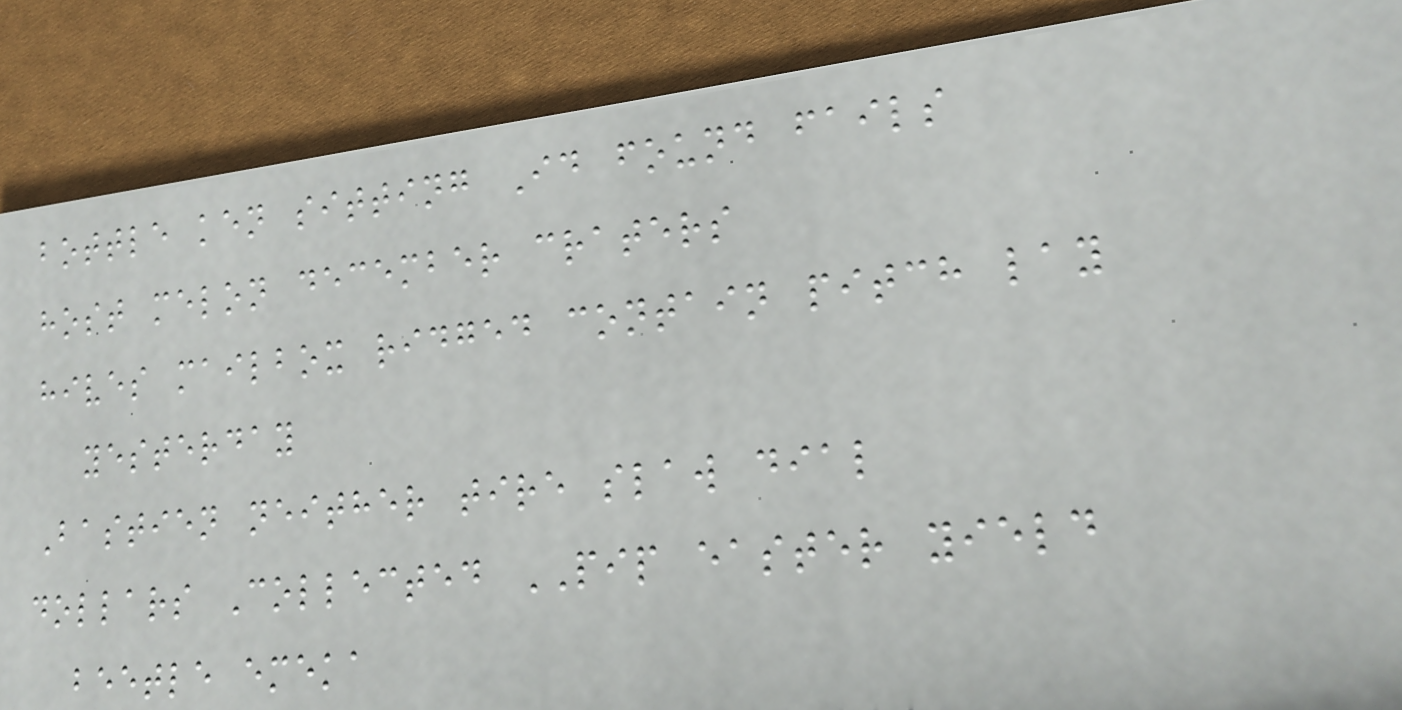bottle ken sitting Id found fails
host melon december craters
hives mailbox ridged contain pitch lay
yesterday
Bastien neither tire slaw dial
dollars Collected PIP easter yield
beetle emeka
